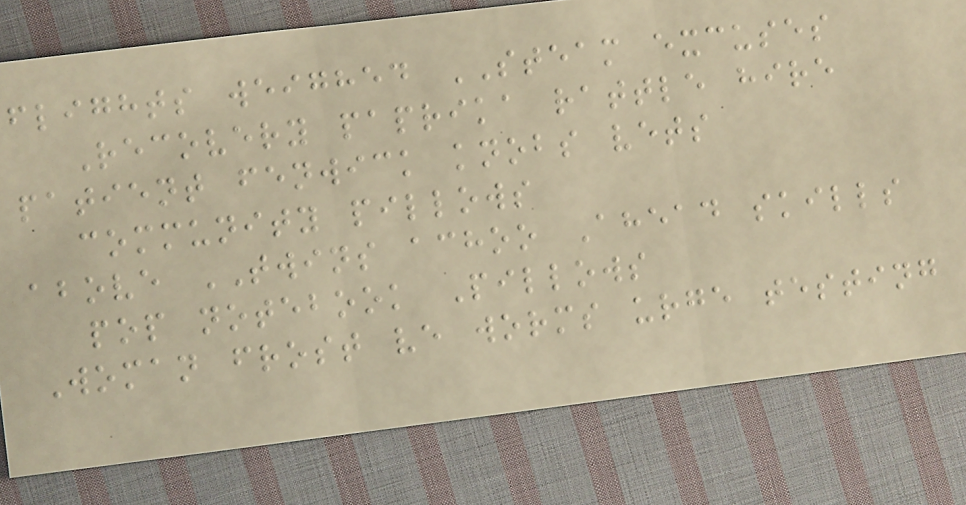flights weighed STEAM excuses
Recovery paprika rattle hire
patient fenwick knobs vets
community pillows
above TWINS achoo Ahead skills
pop notebook Pillows
Woman frost ve worms urge testing
